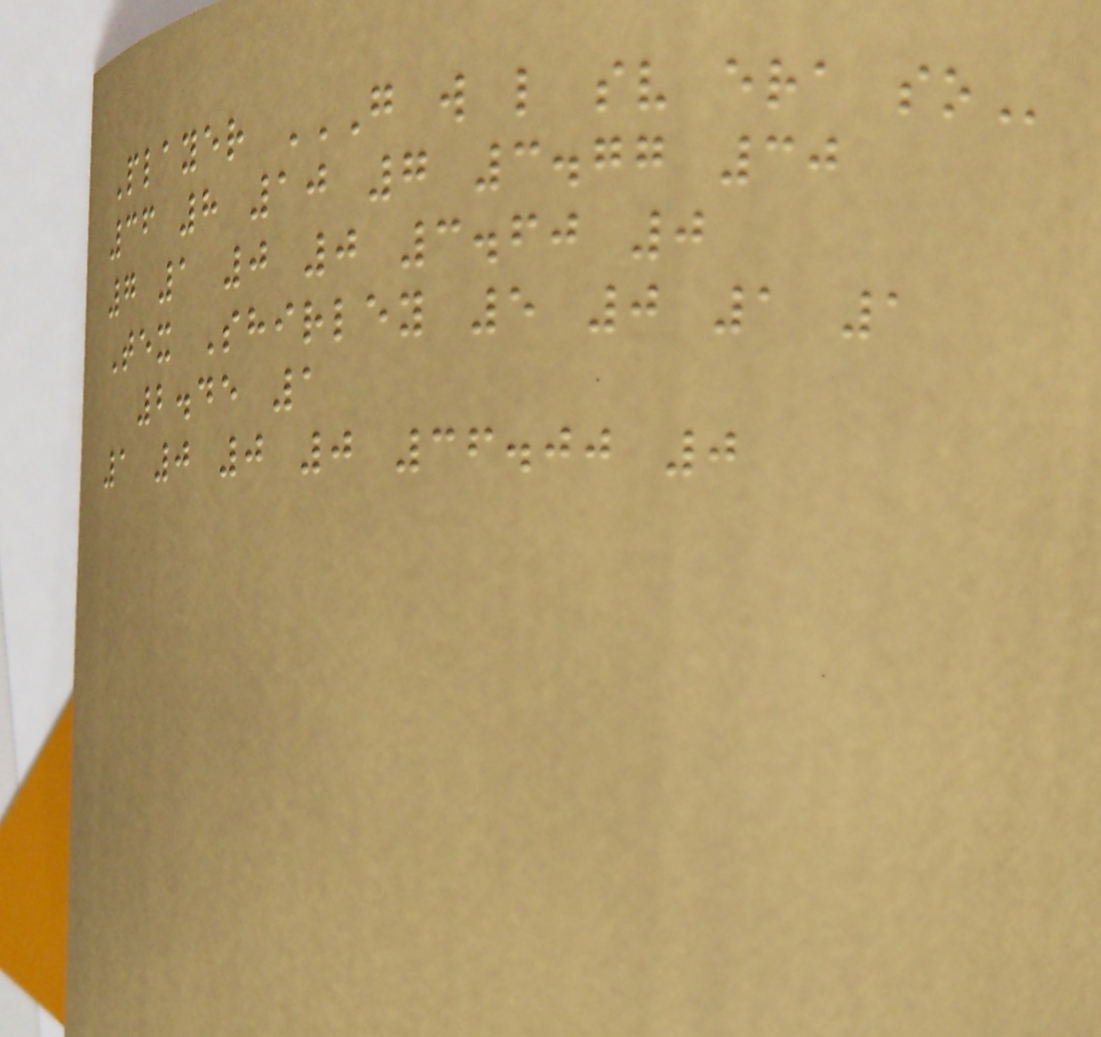Player G W L SV ERA SO
36 8 10 7 3.77 30
7 1 0 0 3.60 0
Tex Shirley 5 0 1 1
2.45 1
1 0 0 0 36.00 0
